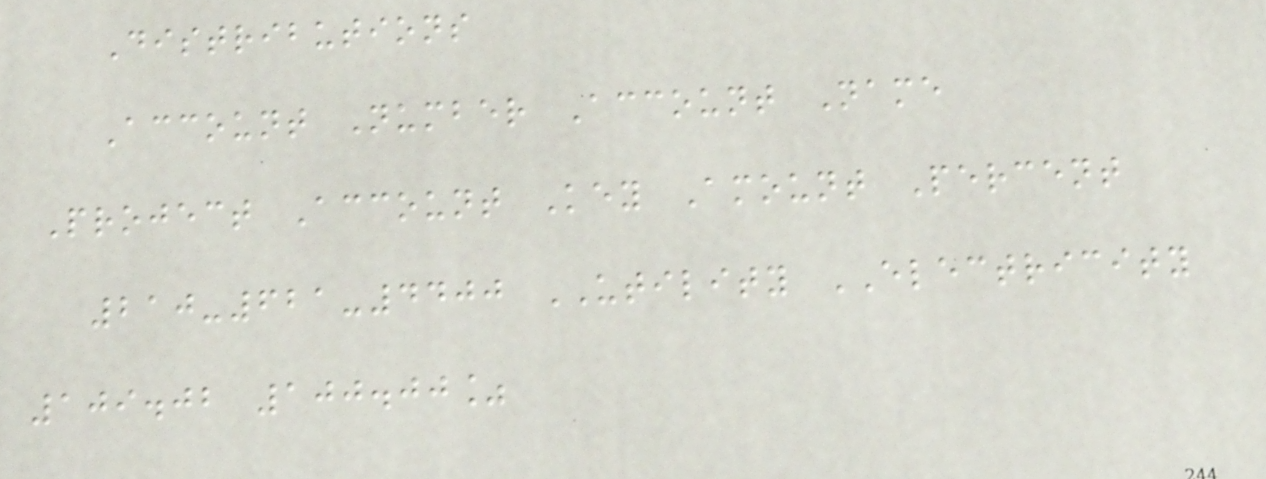Distributions
Account Number Account Name
Project Account Key Amount Percent
210-621-4400 UTILITY ELECTRICITY
109.02 100.00%
